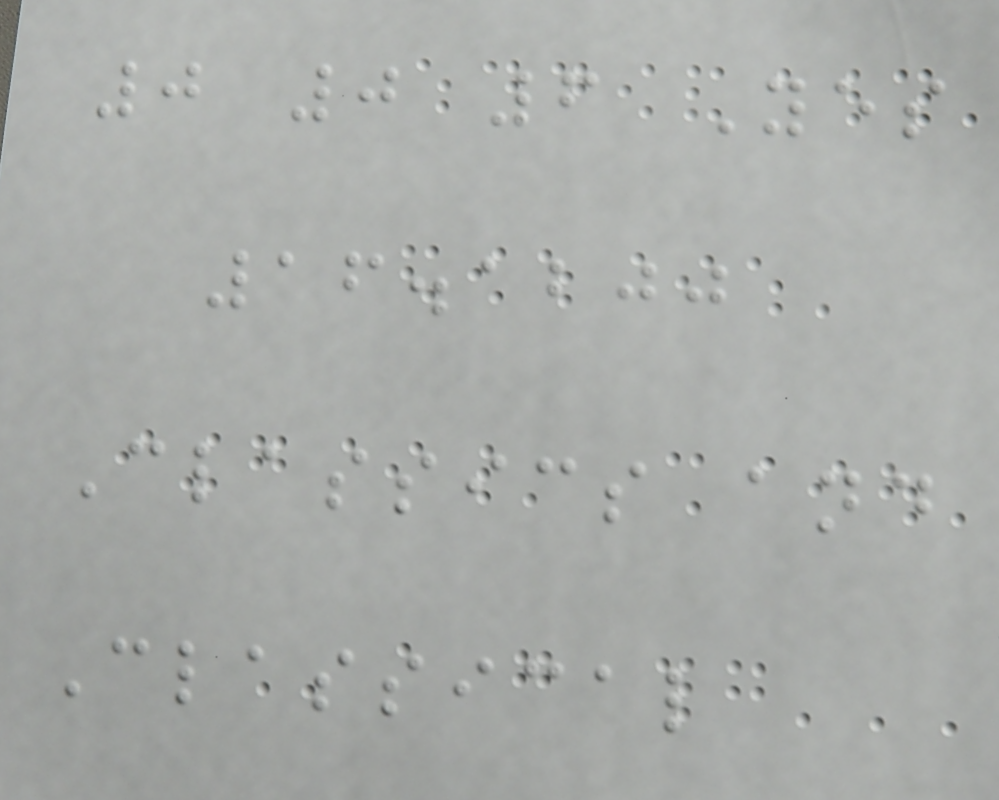0 0 6 Yes
16.1200
Classics and
Classical
